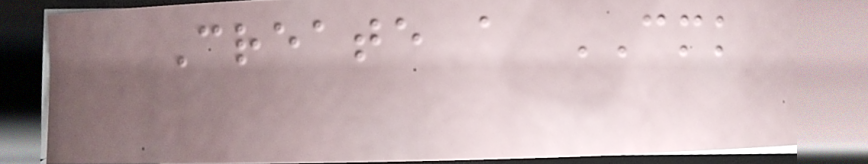Create a CMK
